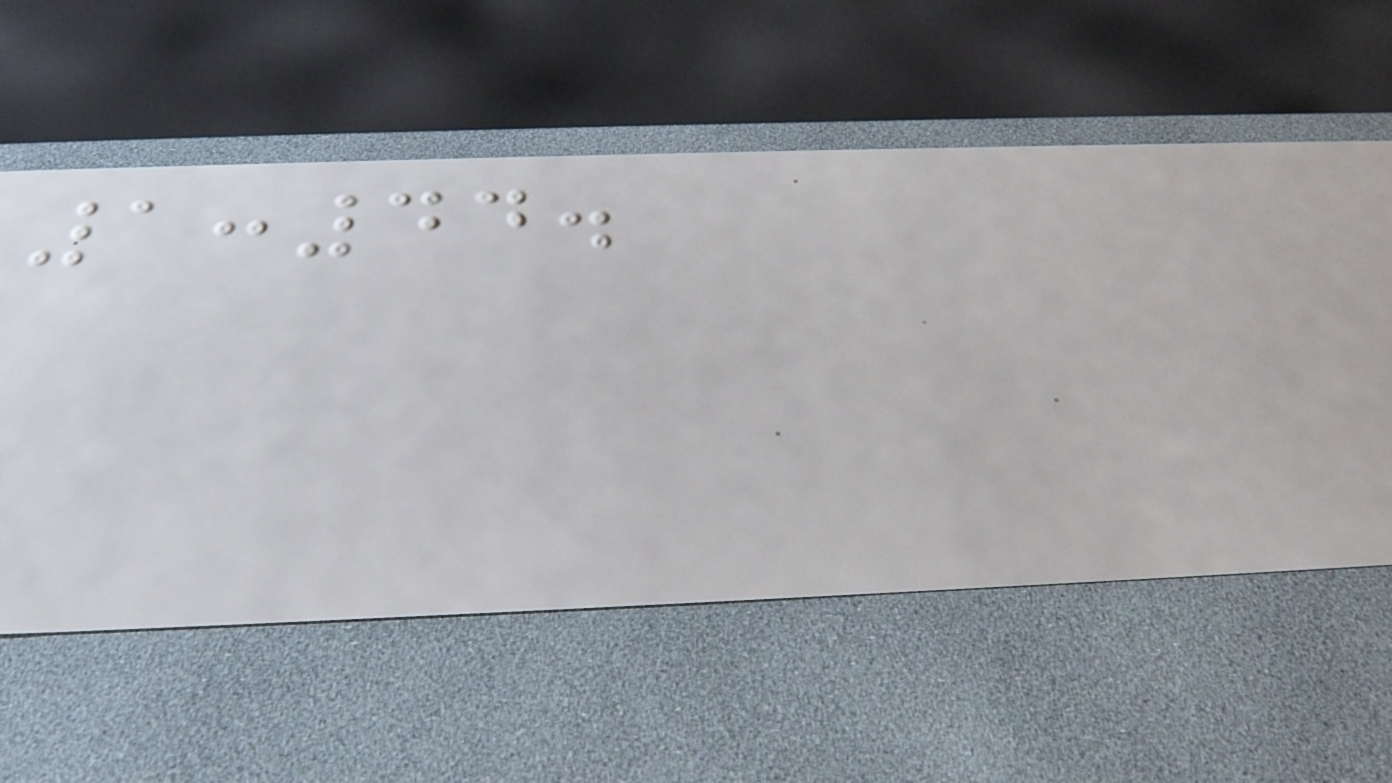1:44.
